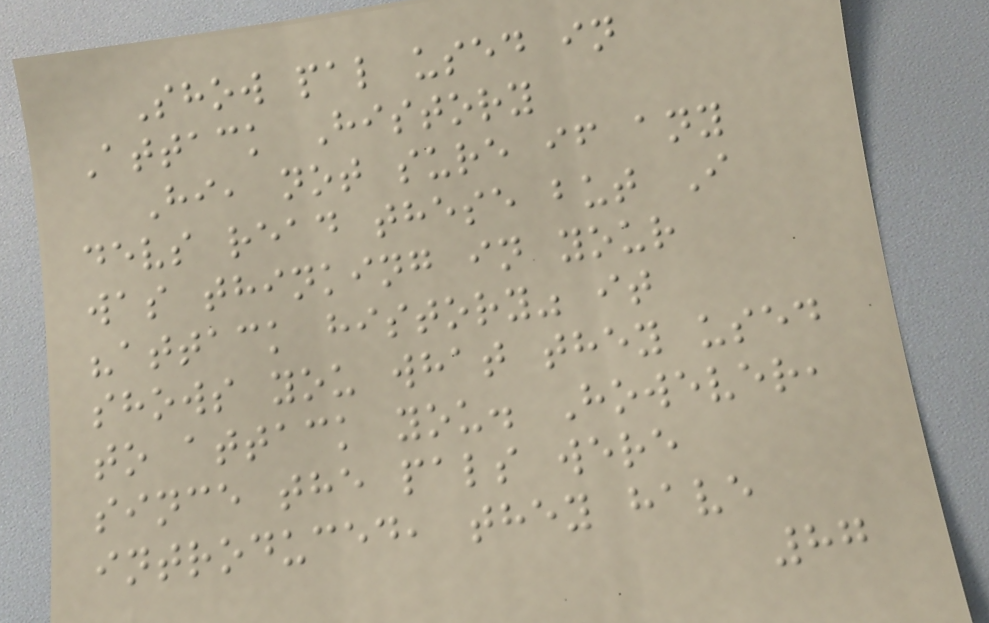Show pal used in
Attack History
Hi, not sure if any
devs read these but I
was thinking in your
"attack history" it
shows you what they used
to attack you. However,
since the pals were
introduced, they have
87
